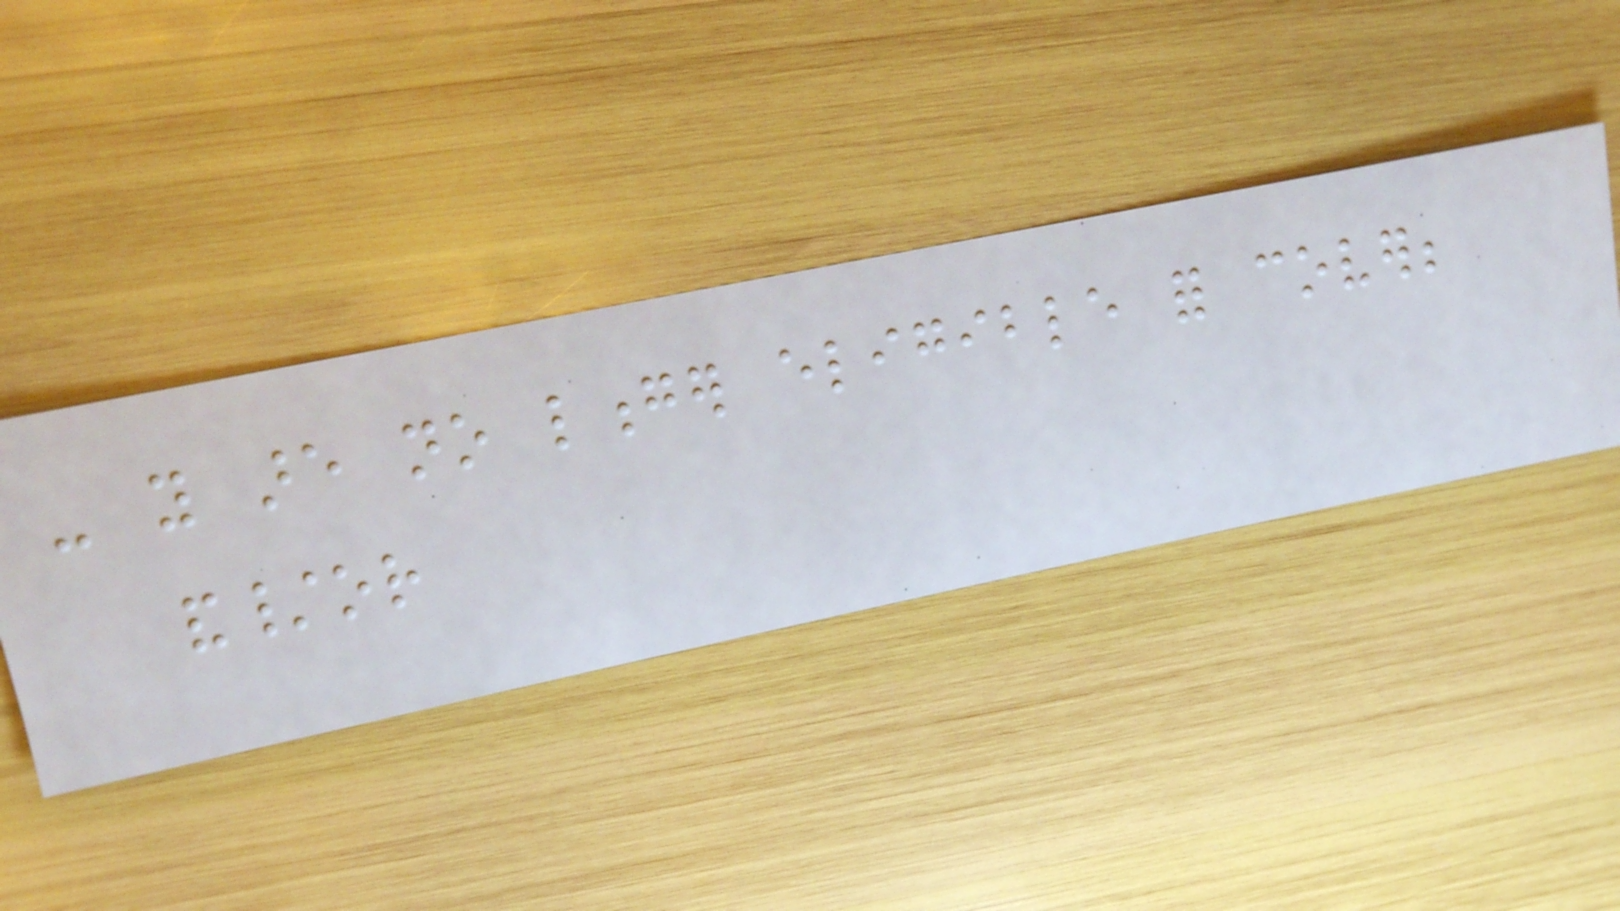- you are no longer eligible for cover;
and/or
